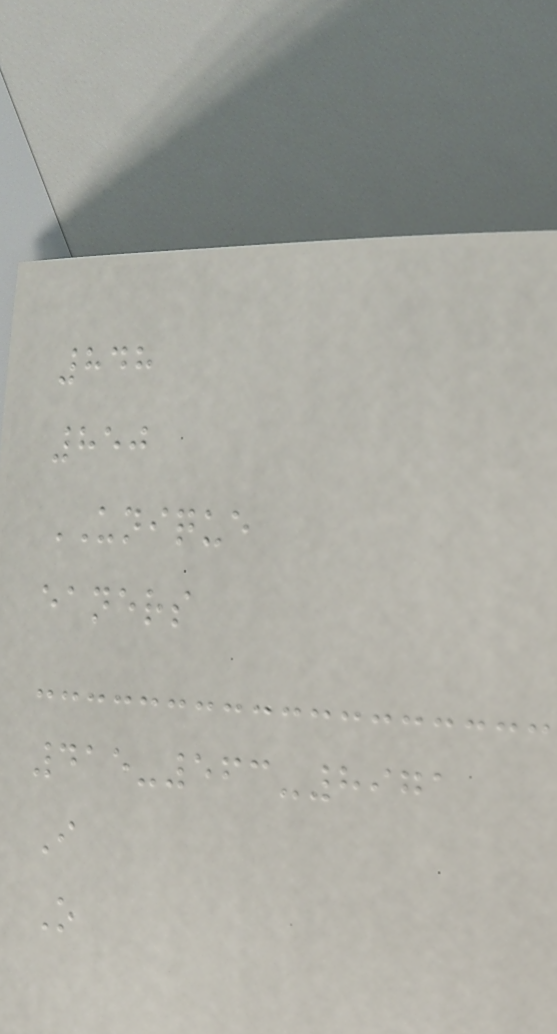848
850
UNIQUE
eaners
415-563-8971
I
O
